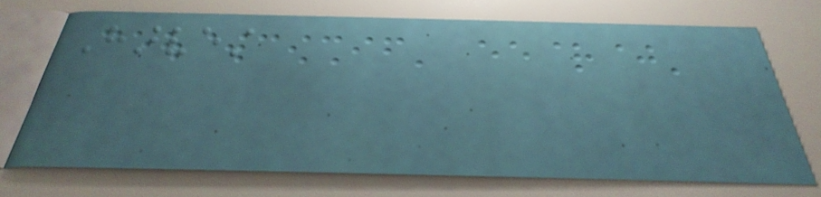Harvest
